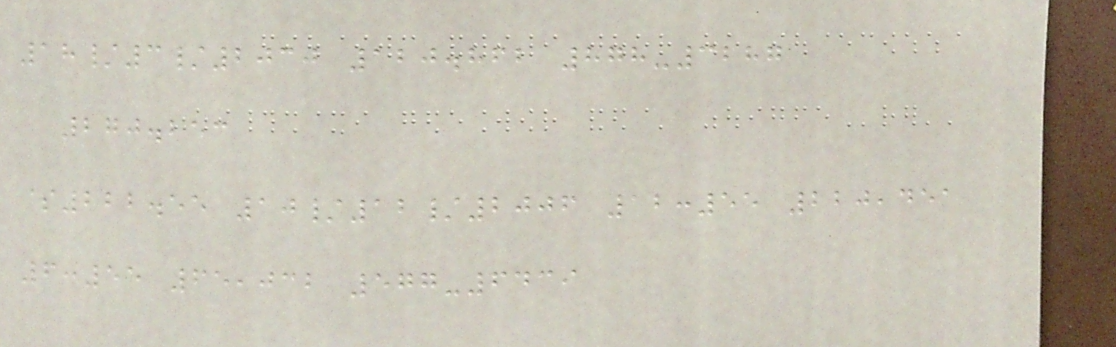18/3/2030 120.862 878-3287
270.253
$222.55 10/12/2006 12:55 220,451
6:55 65,032 577-6439
